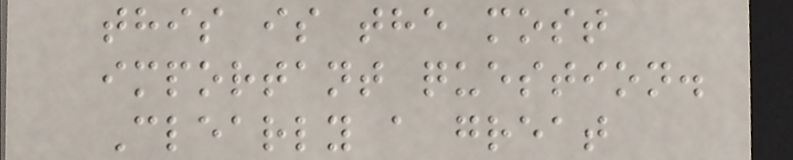this is the most
important question.
Clearly a great
